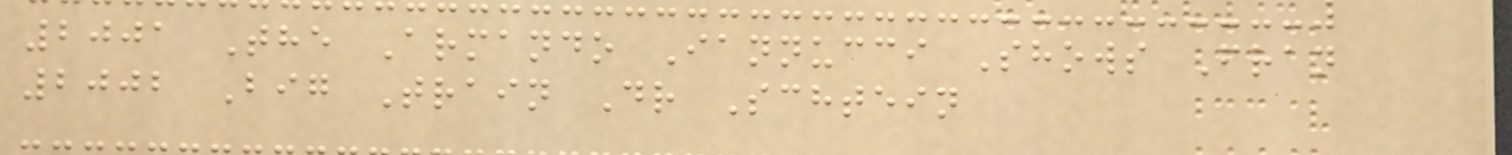2001 The Armando Iannucci Shows Fran
2002 Big Train Dr Schtein
